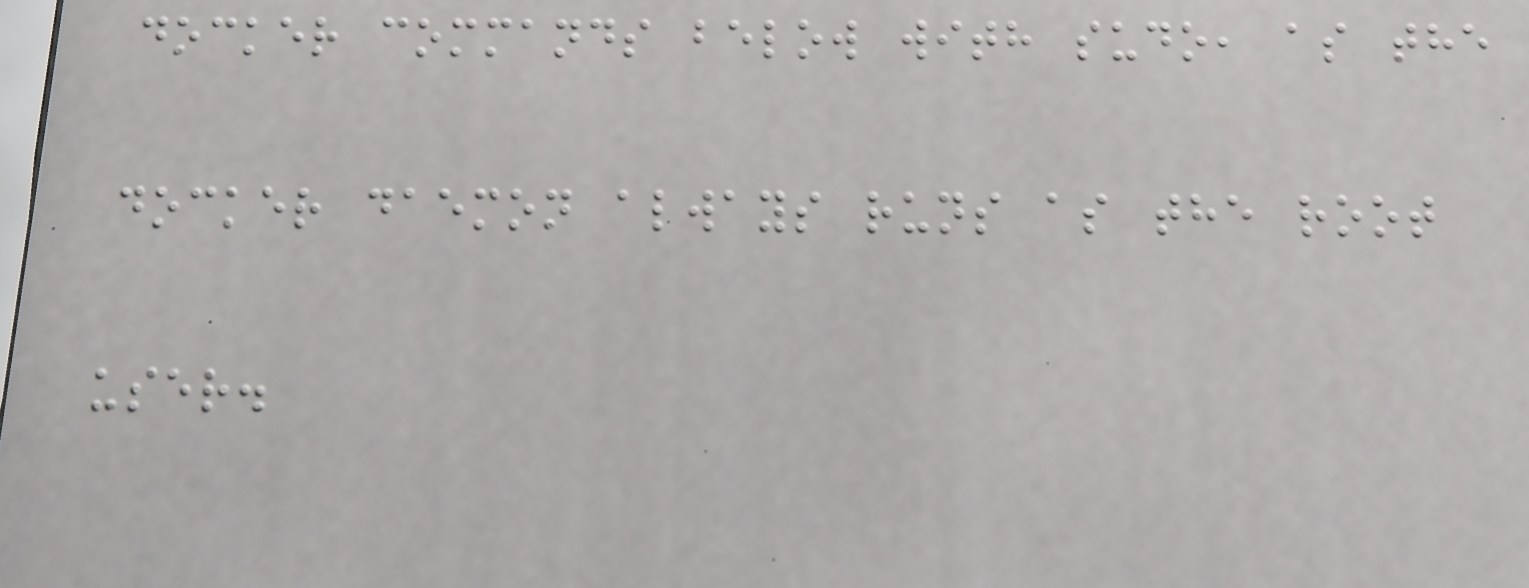docker commands below with sudo, as the
docker daemon always runs as the root
user.
